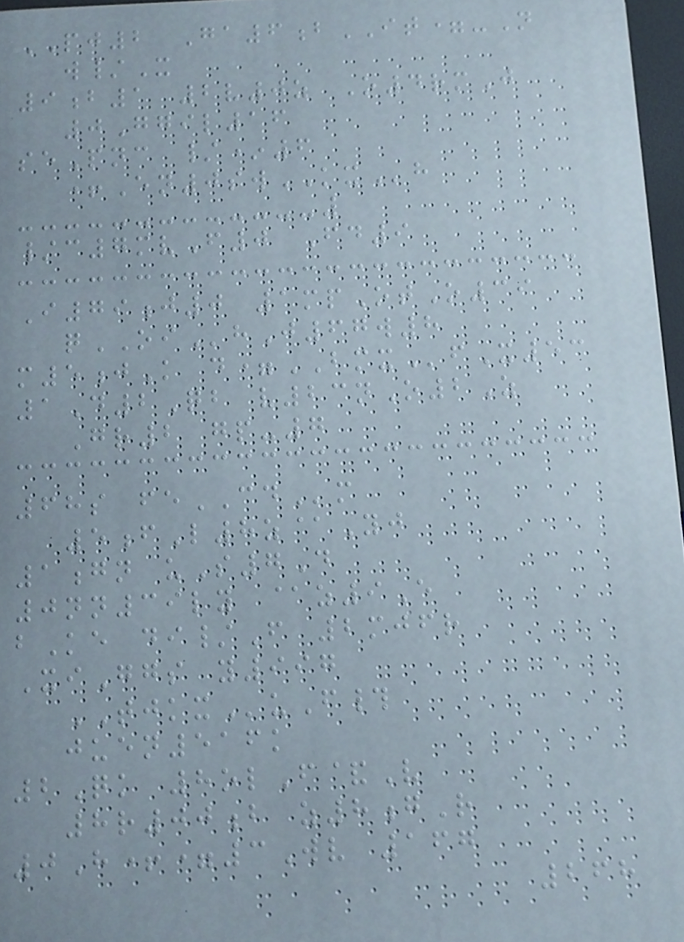PJ2 Ga6bIT=-N
w/X
9b1 2v0z O4rmJ
0Ggil16
sePnc /*6
+En0swKXh
/c7mvF0 Fd9
I79j0 1mpOtO39
qOIhJ67w8
m5jK d=BMXfX53
1D2Qb v23nO2Z
Gr2 gp-7
68s feCDm
5fL8z@Yj
1gn uS7D
0nn39ly @z9E
bKe di/F 2mjfr
XiGgs y997
TJKXuF#
juen516k
2Qk 8olF&V
8r00b z8gR
0H+=3Wv 167
268
